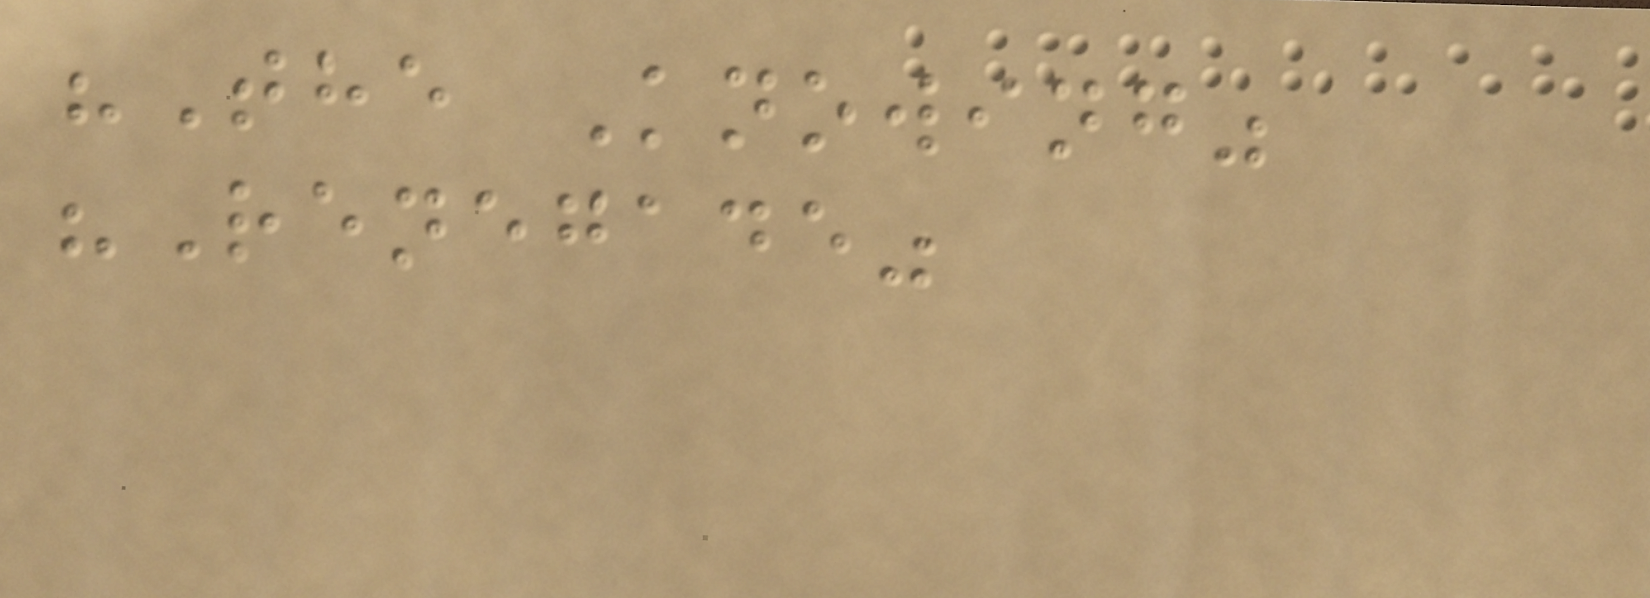"The Knowing"
"Renegade"
